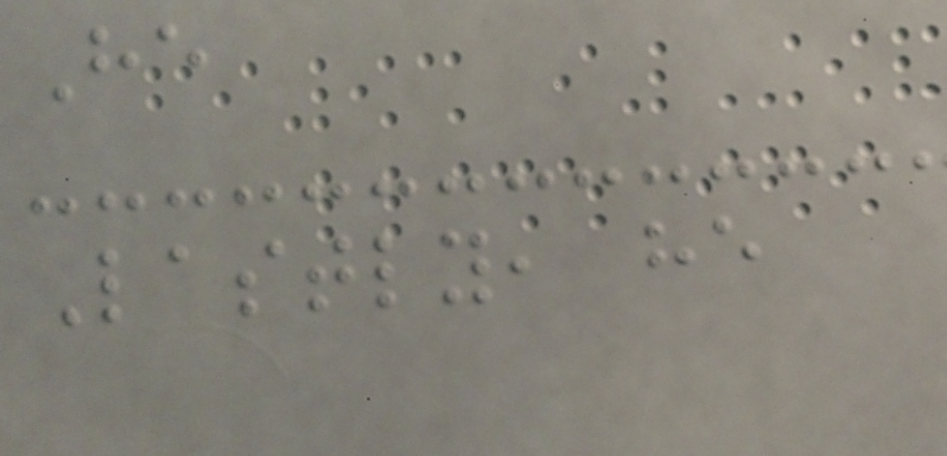He
Lastly, he
